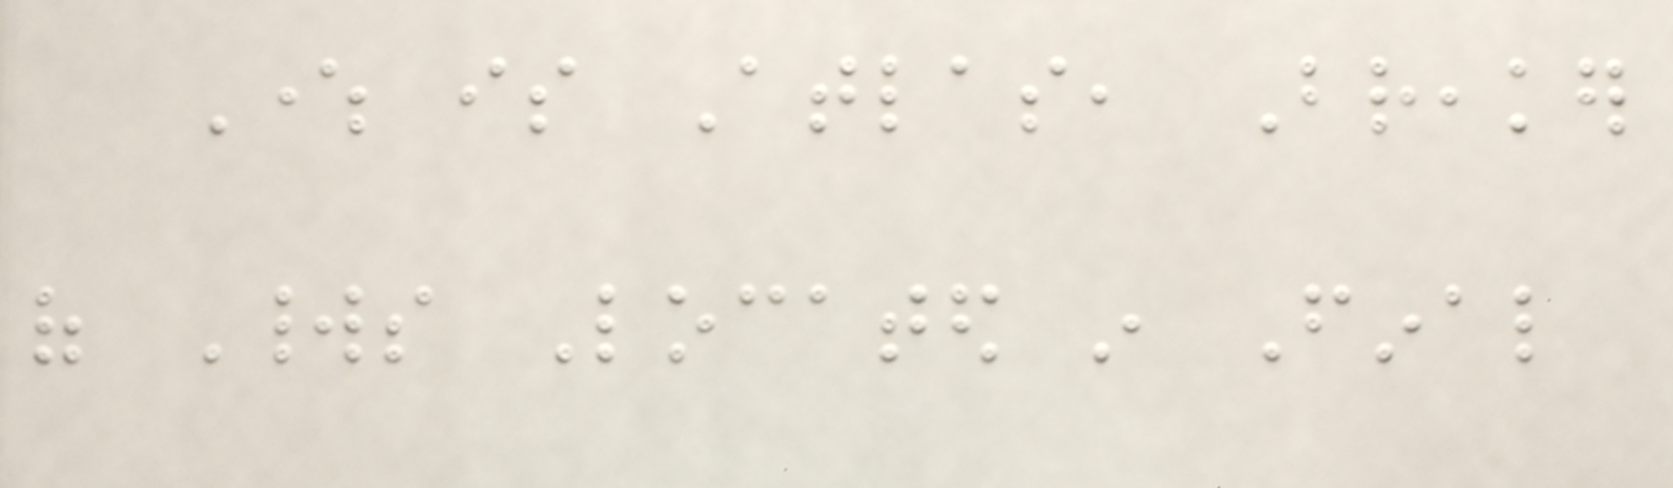Where is Atlas, Breaker
of Worlds Located in Final
